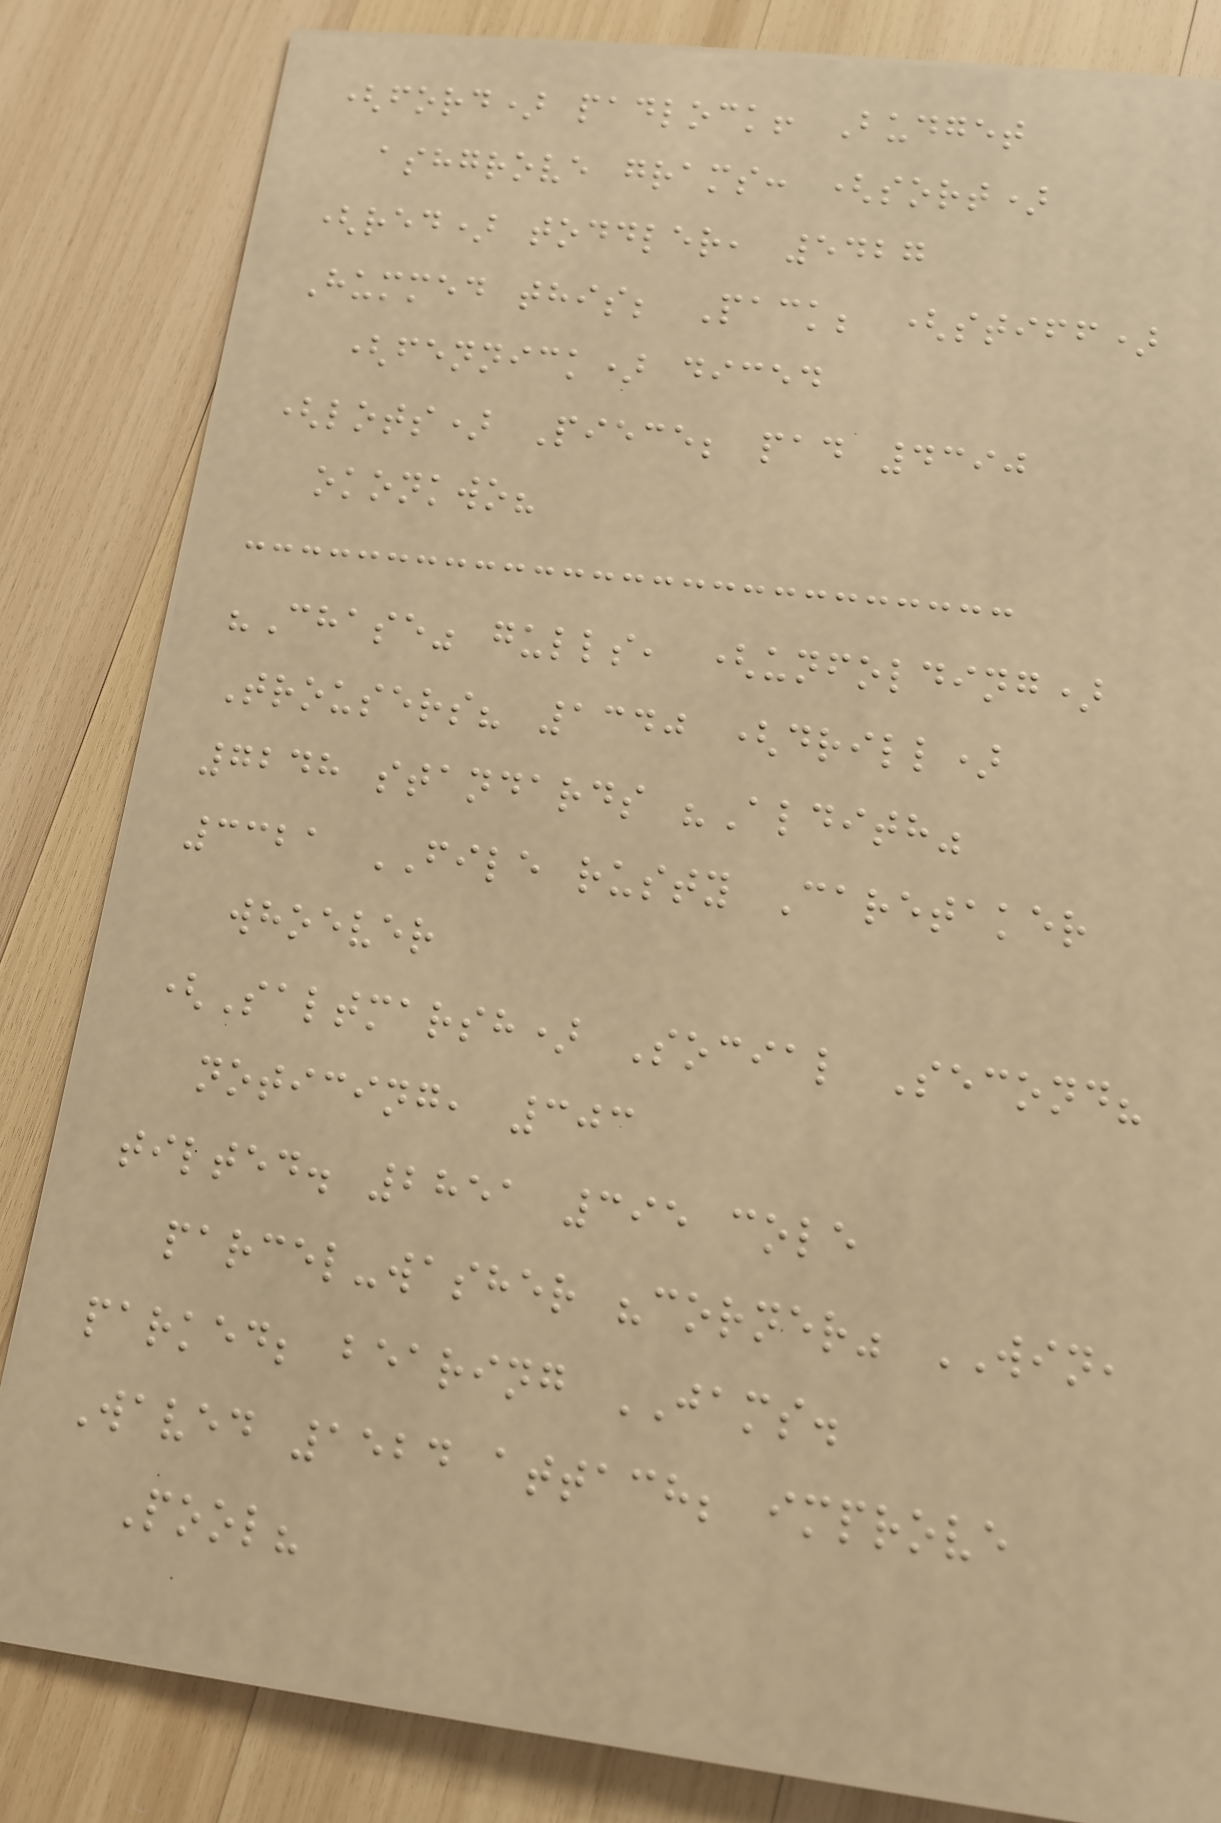(ford) padlock! Budget
ashgrove grams: (sort)
(red) toddler, 5427
Hummed this; Pack; (stiff)
(fennick) diced
(lots) Piece; pad 4390
okonkwo?
"Chase" gulls, (unfolding)
Trousers? 1340 (drill)
7248 standards "Aldith"
3321 FILE rusty Caretaker
whoever
(Saltmarsh) Social Second?
noticing, 303
tilted. 2851 395 cole
parcel-washer "corner" WIN,
parked; bearing JAMS.
Waved 1524 attach; improve
Pool?
